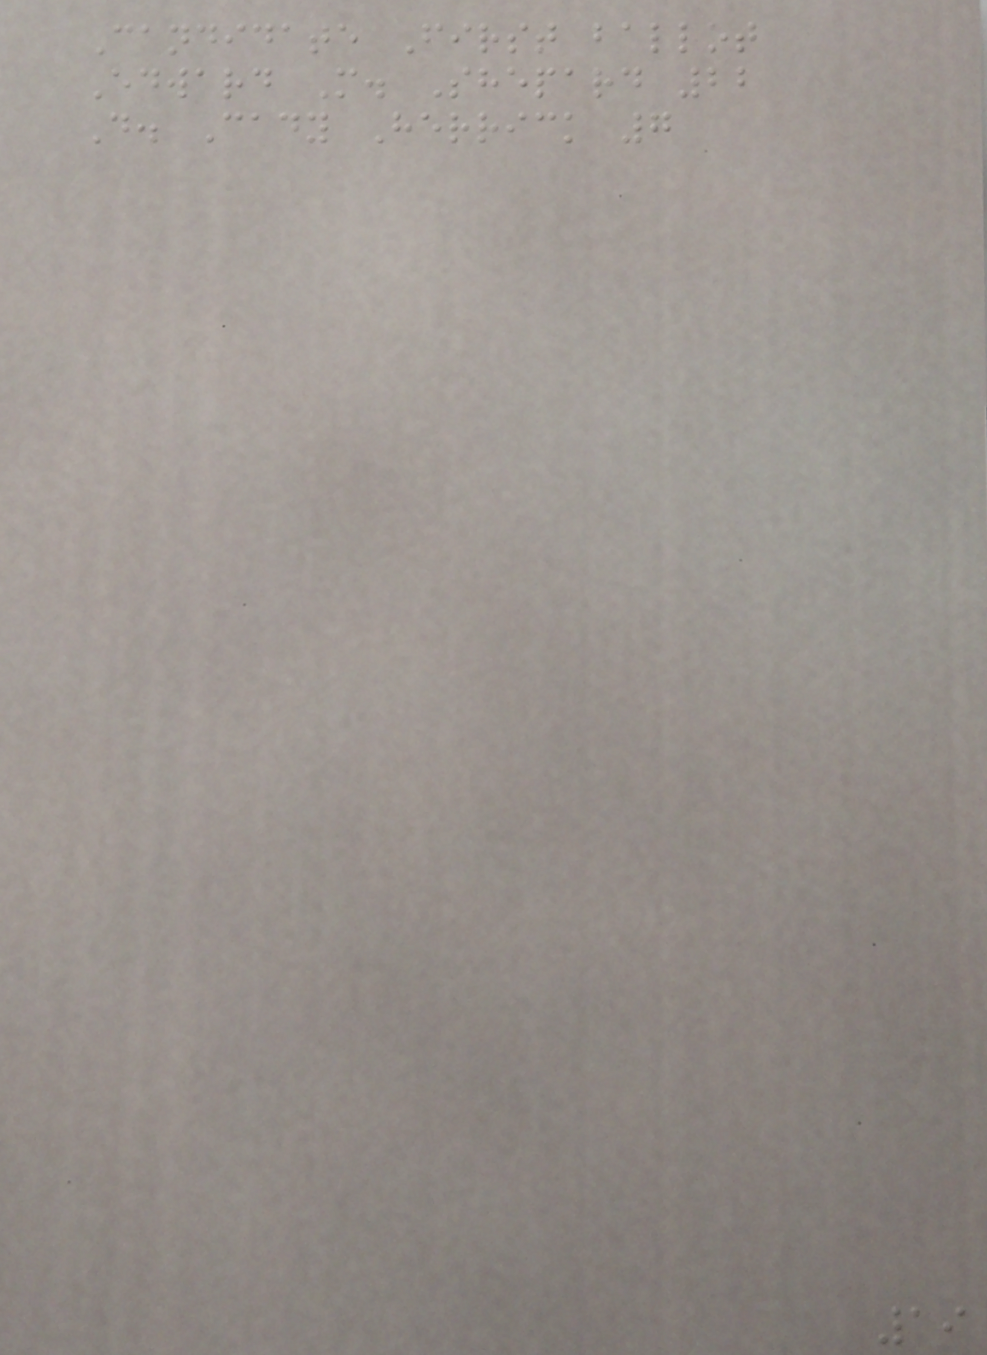Candidate First ballot
Edward M. Shepard 22
D. Cady Herrick 7
19
